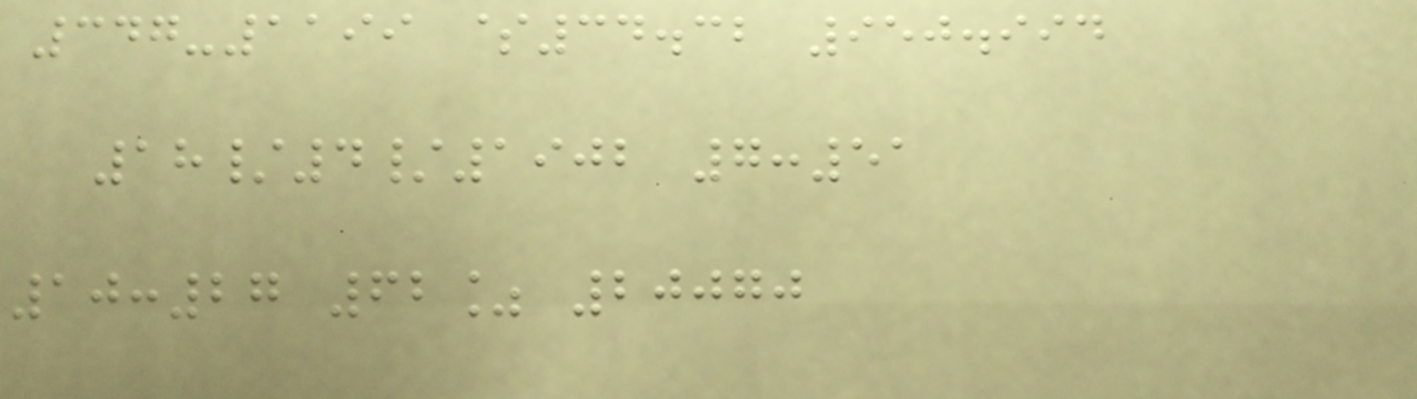347-1199 $34.32 950.994
18/4/1902 7:51
10:27 62% 20070
